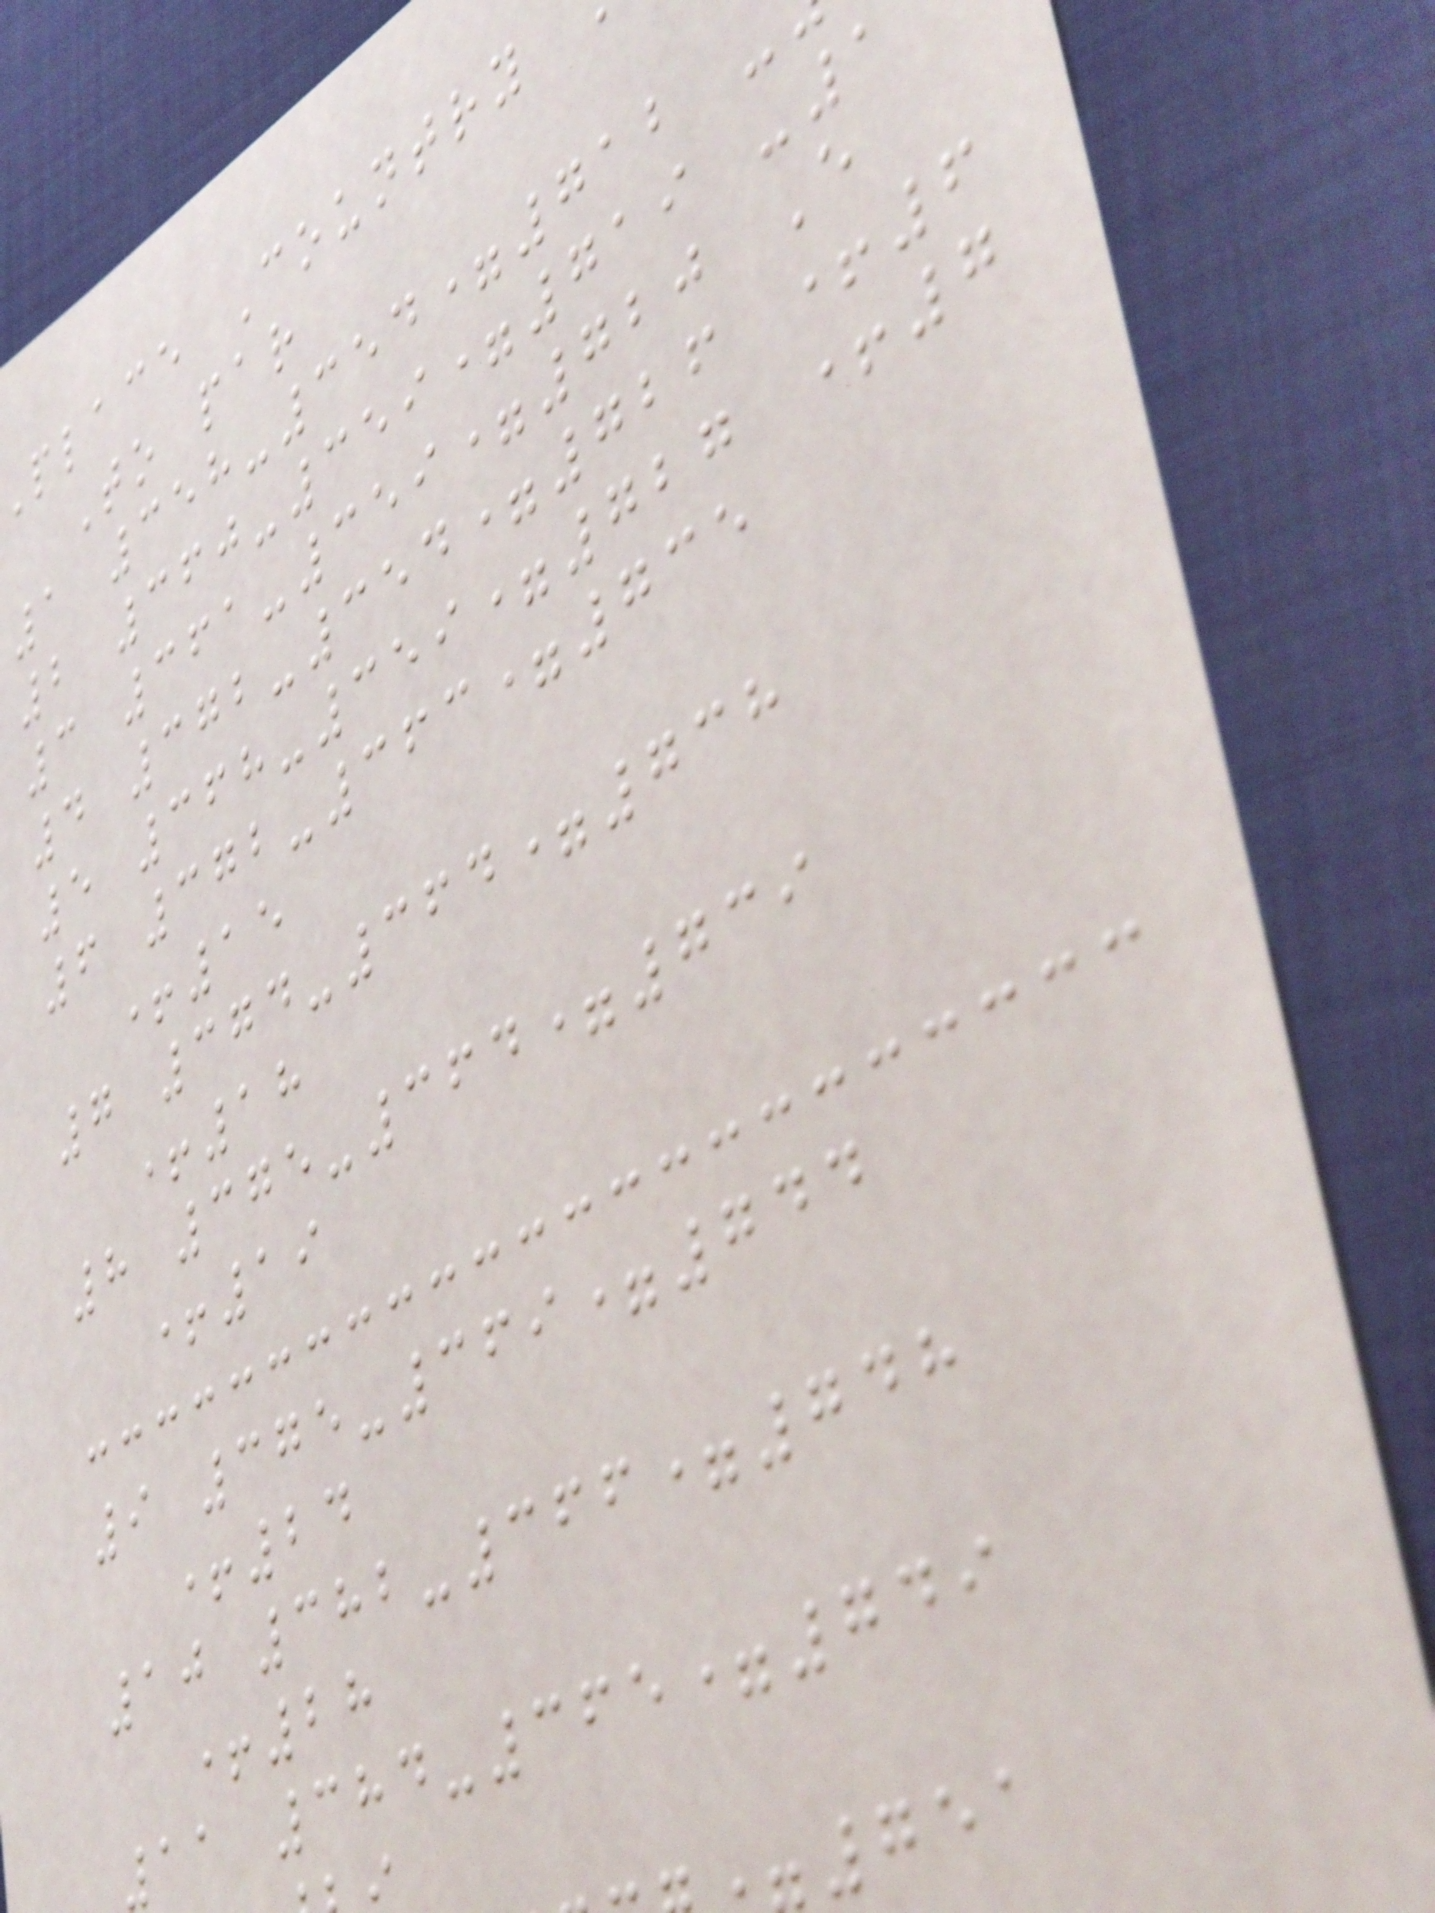place Country
To par
1 358-354=712 -
2 360-359=719 -1
3 361-359=720 E
4 372-354=726 +6
5 368-359=727 +7
6 372-363=735
+15
7 374-364=738
+18
8 375-364=739
+19
9 375-369=744
+24
10 382-366=748
+28
11 384-365=749
